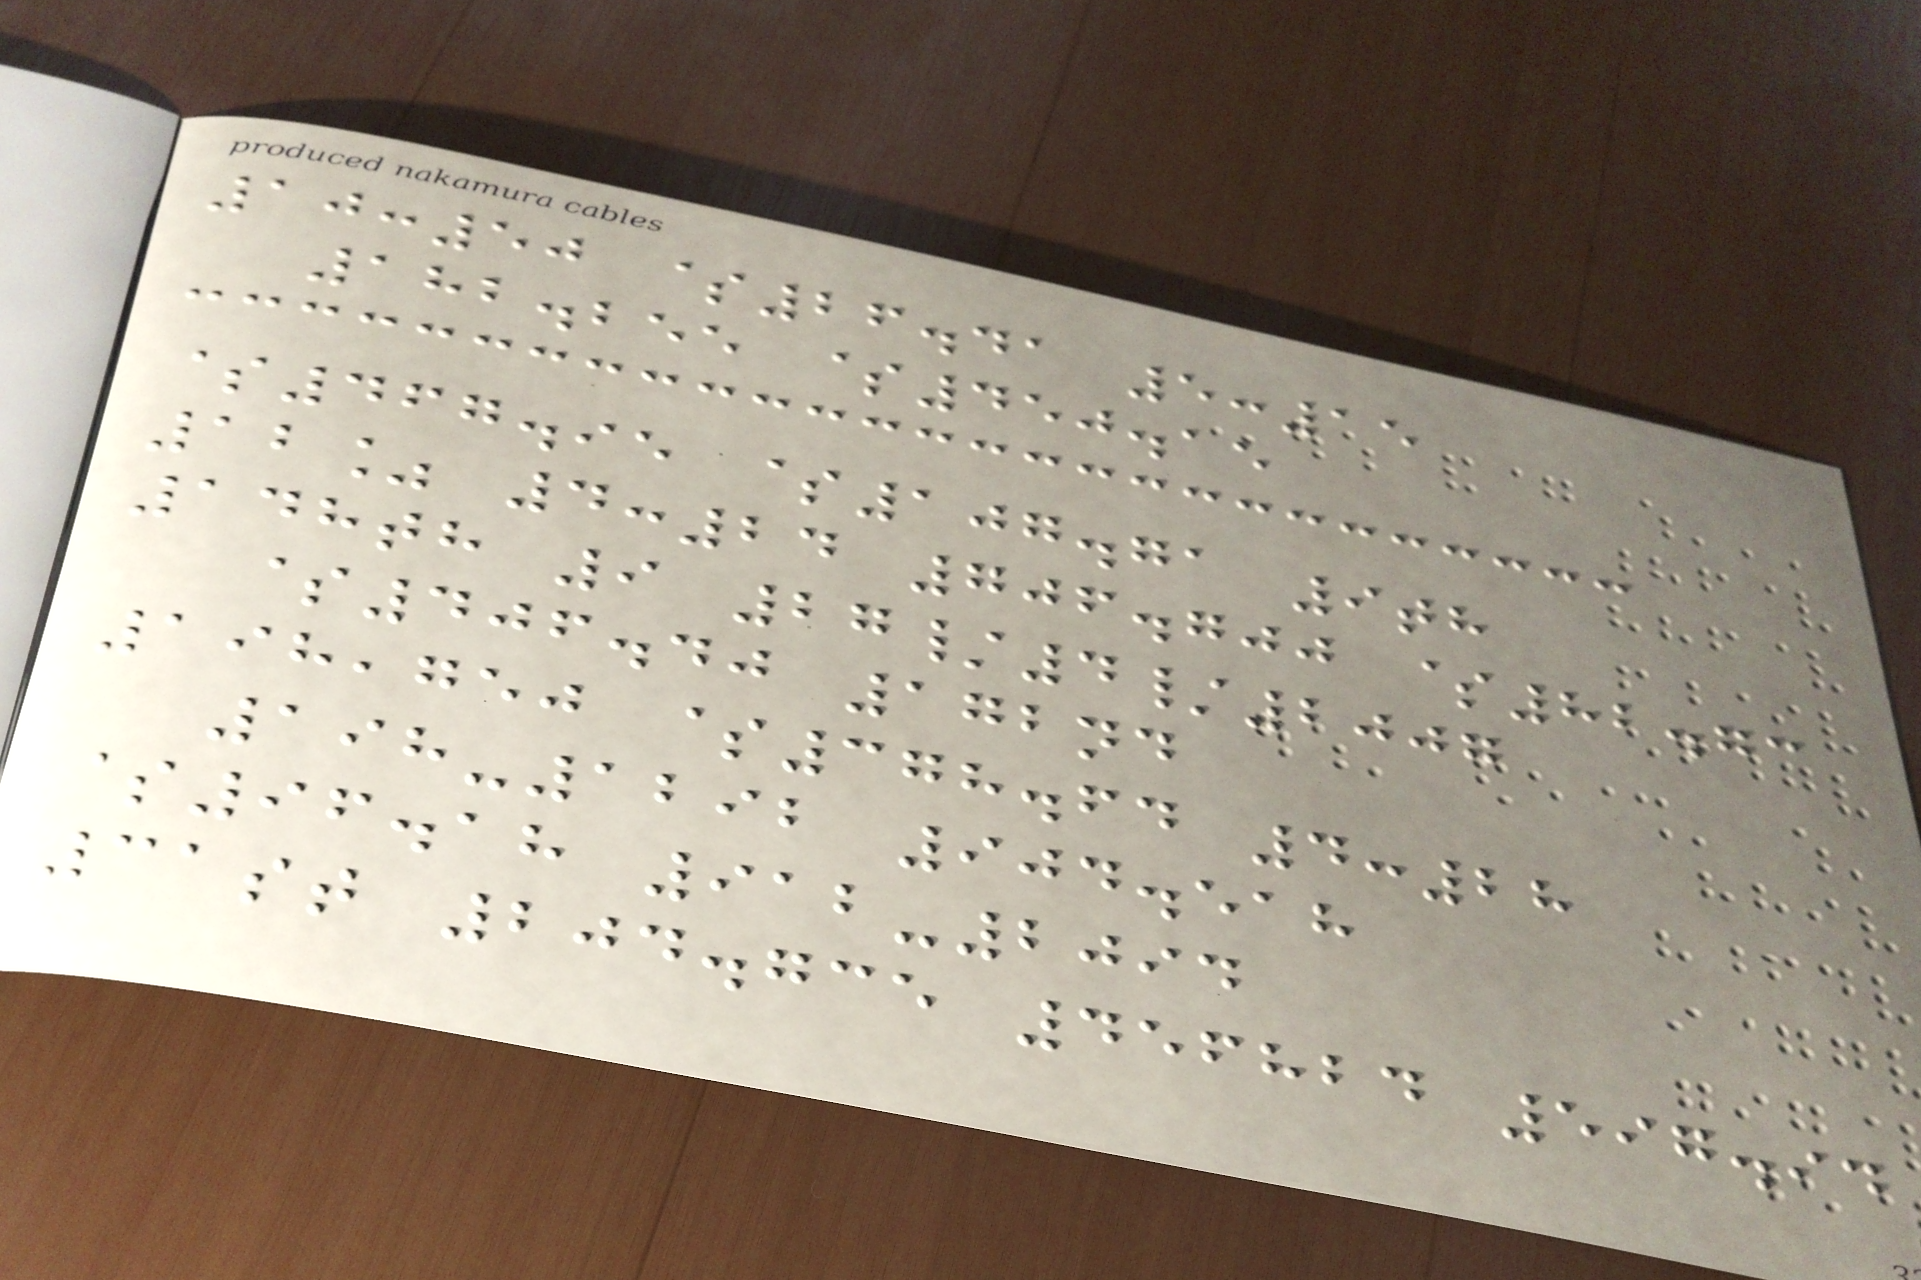10:50 $26.41 5:15
182.255 $450.15
$467.95 $107.71 9th
12% 4:24 706.700 $82.73
148th 9 27/4/2007
$406.40 172nd
198,750 $378.64 4:28
198-1292 904.518
$96.18 912-2094
31st 204.735 456824 597.94
